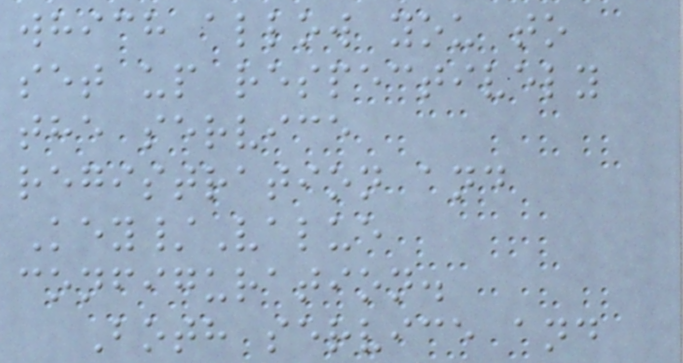which allow you to
set up respectively
the service
registration and
Key/Value
configuration.
Both service and
